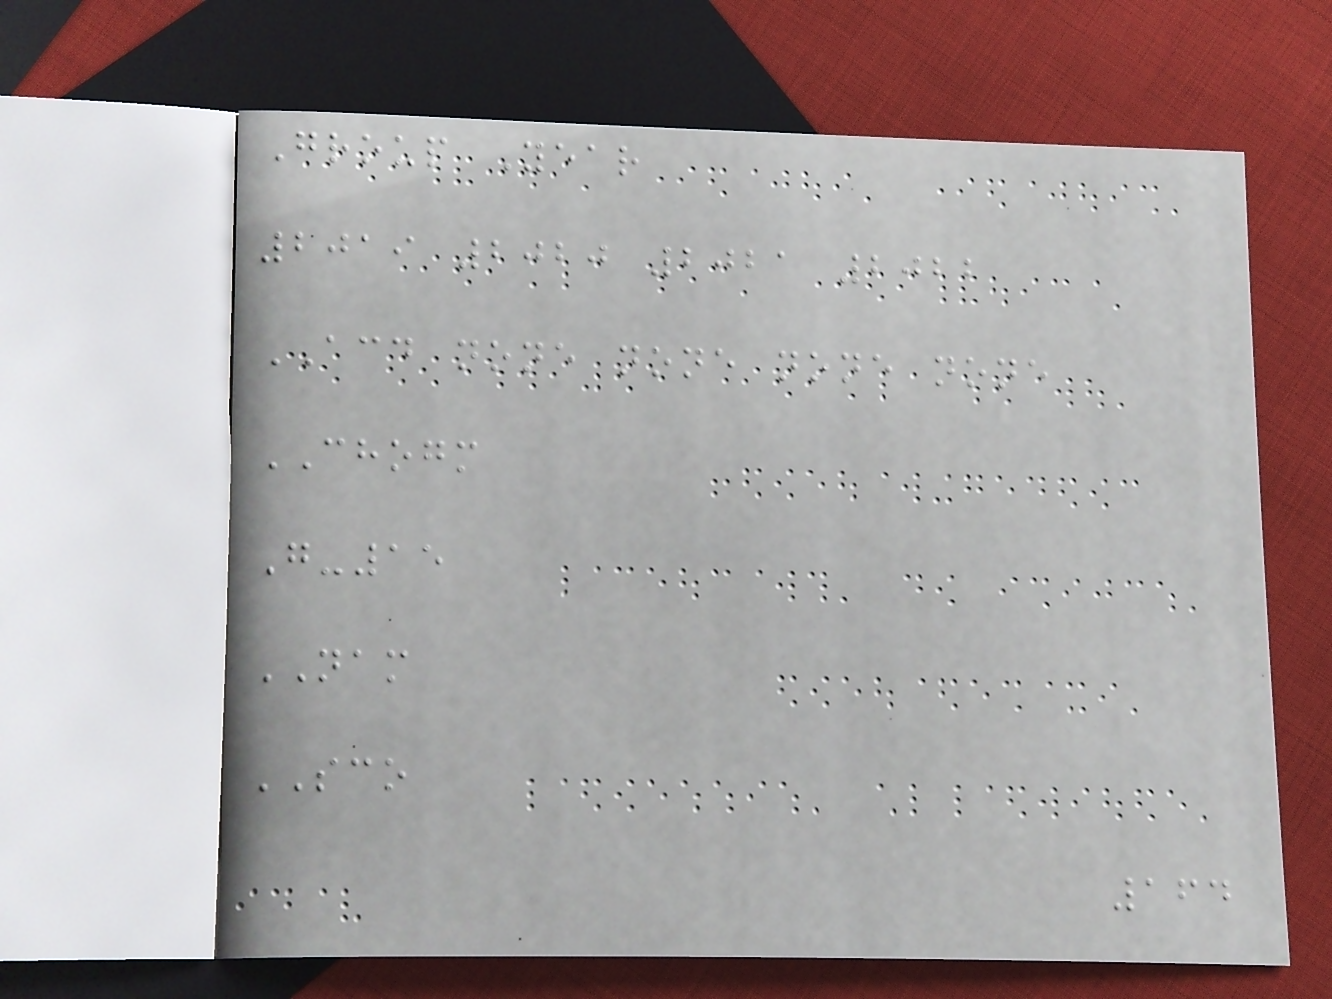Group Year
2019 2020 2021 2022
ACD none none none none
CHOGM
G-15
NAM
SCO
164
